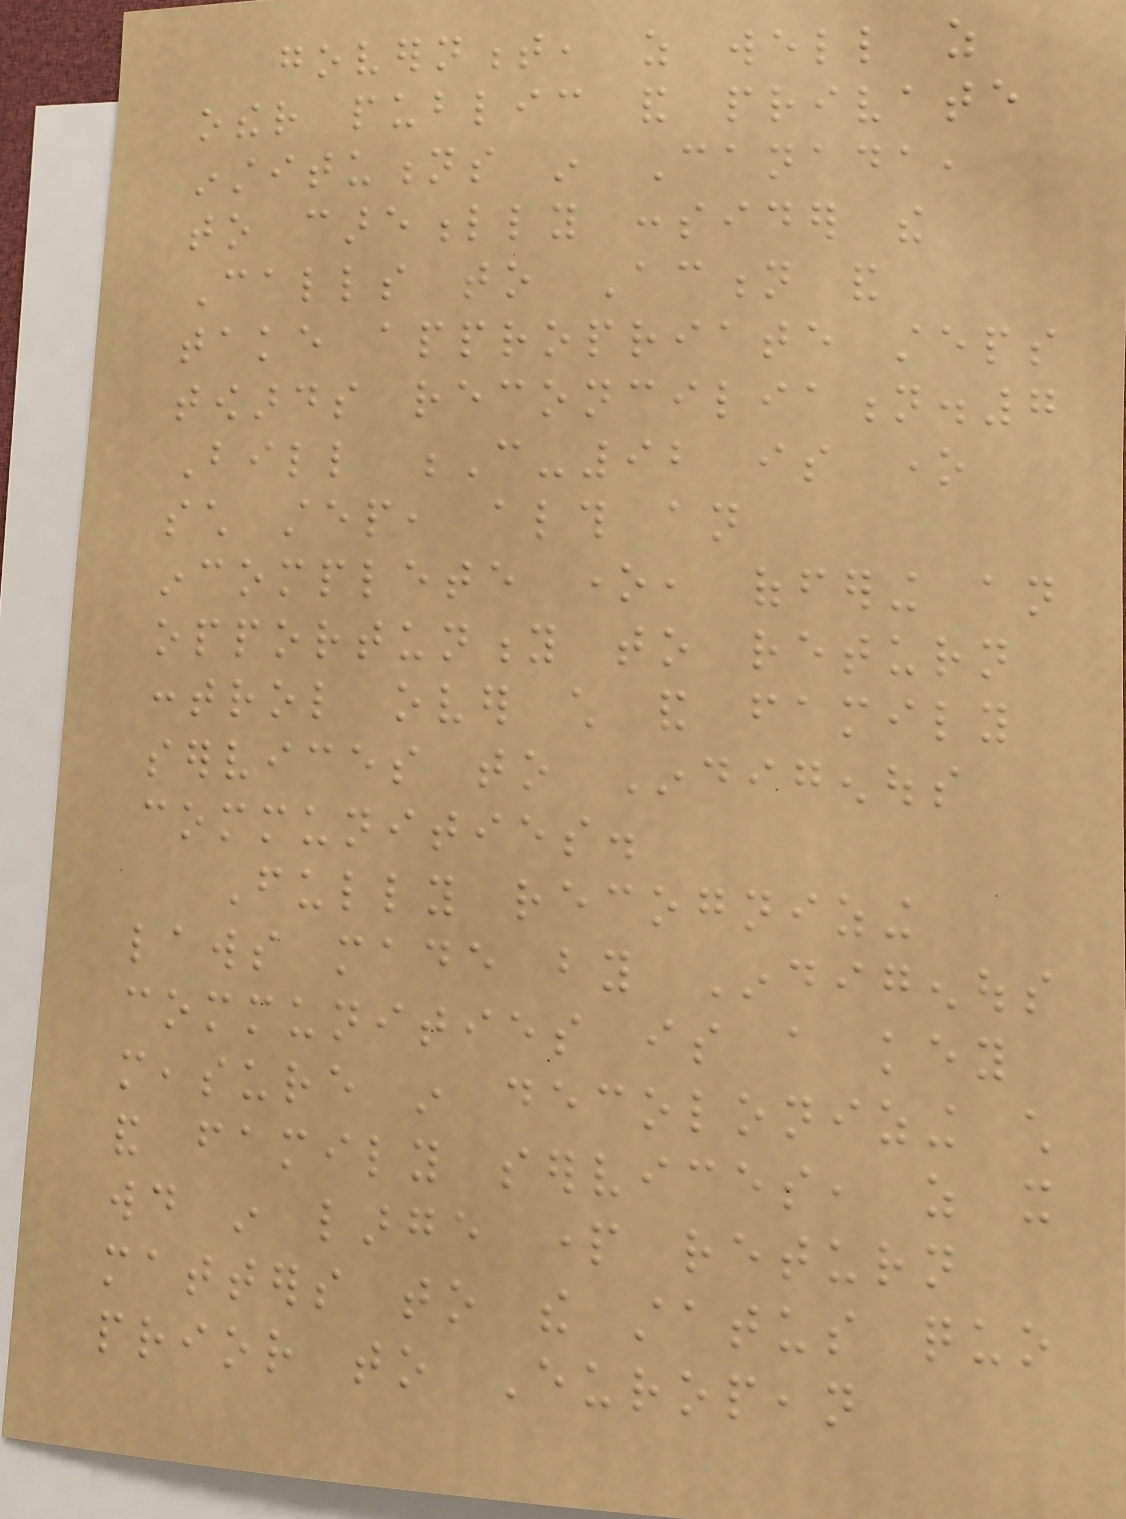government, as well as
other public and private
institutions in Canada,
to carefully consider the
Calls to Action and
take appropriate steps
towards reconciliation.7
Bill C-92 is one
such step, although an
incomplete one, offering an
opportunity to return
control over child and family
services to Indigenous
communities.
Fully recognizing
laws made by Indigenous
communities is a key
measure in decolonizing child
and family services, as it
would in large part return
matters to the status quo
prior to European
